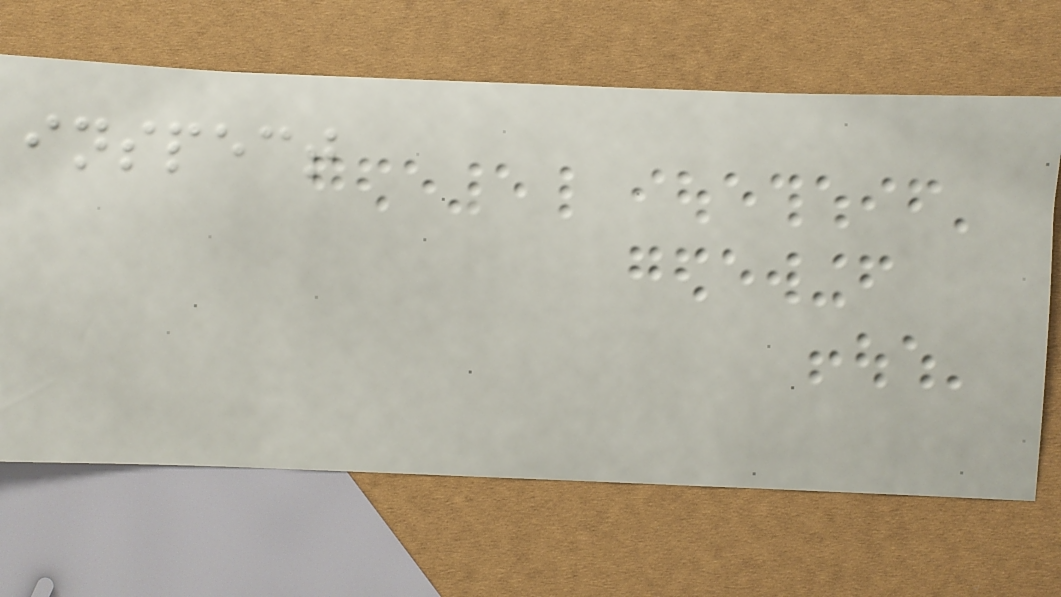inspect
